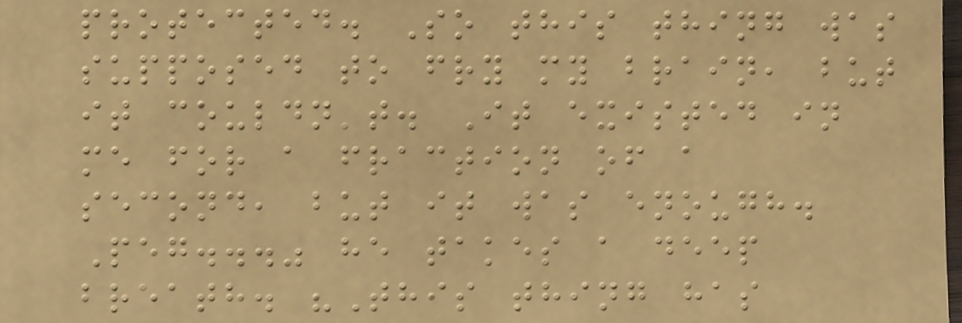protected. So this thing was
supposed to fry my brain, but
it couldn't. It existed in
me for a fraction of a
second, but it was enough.
Peg..." he takes a deep
breath. "This thing has
